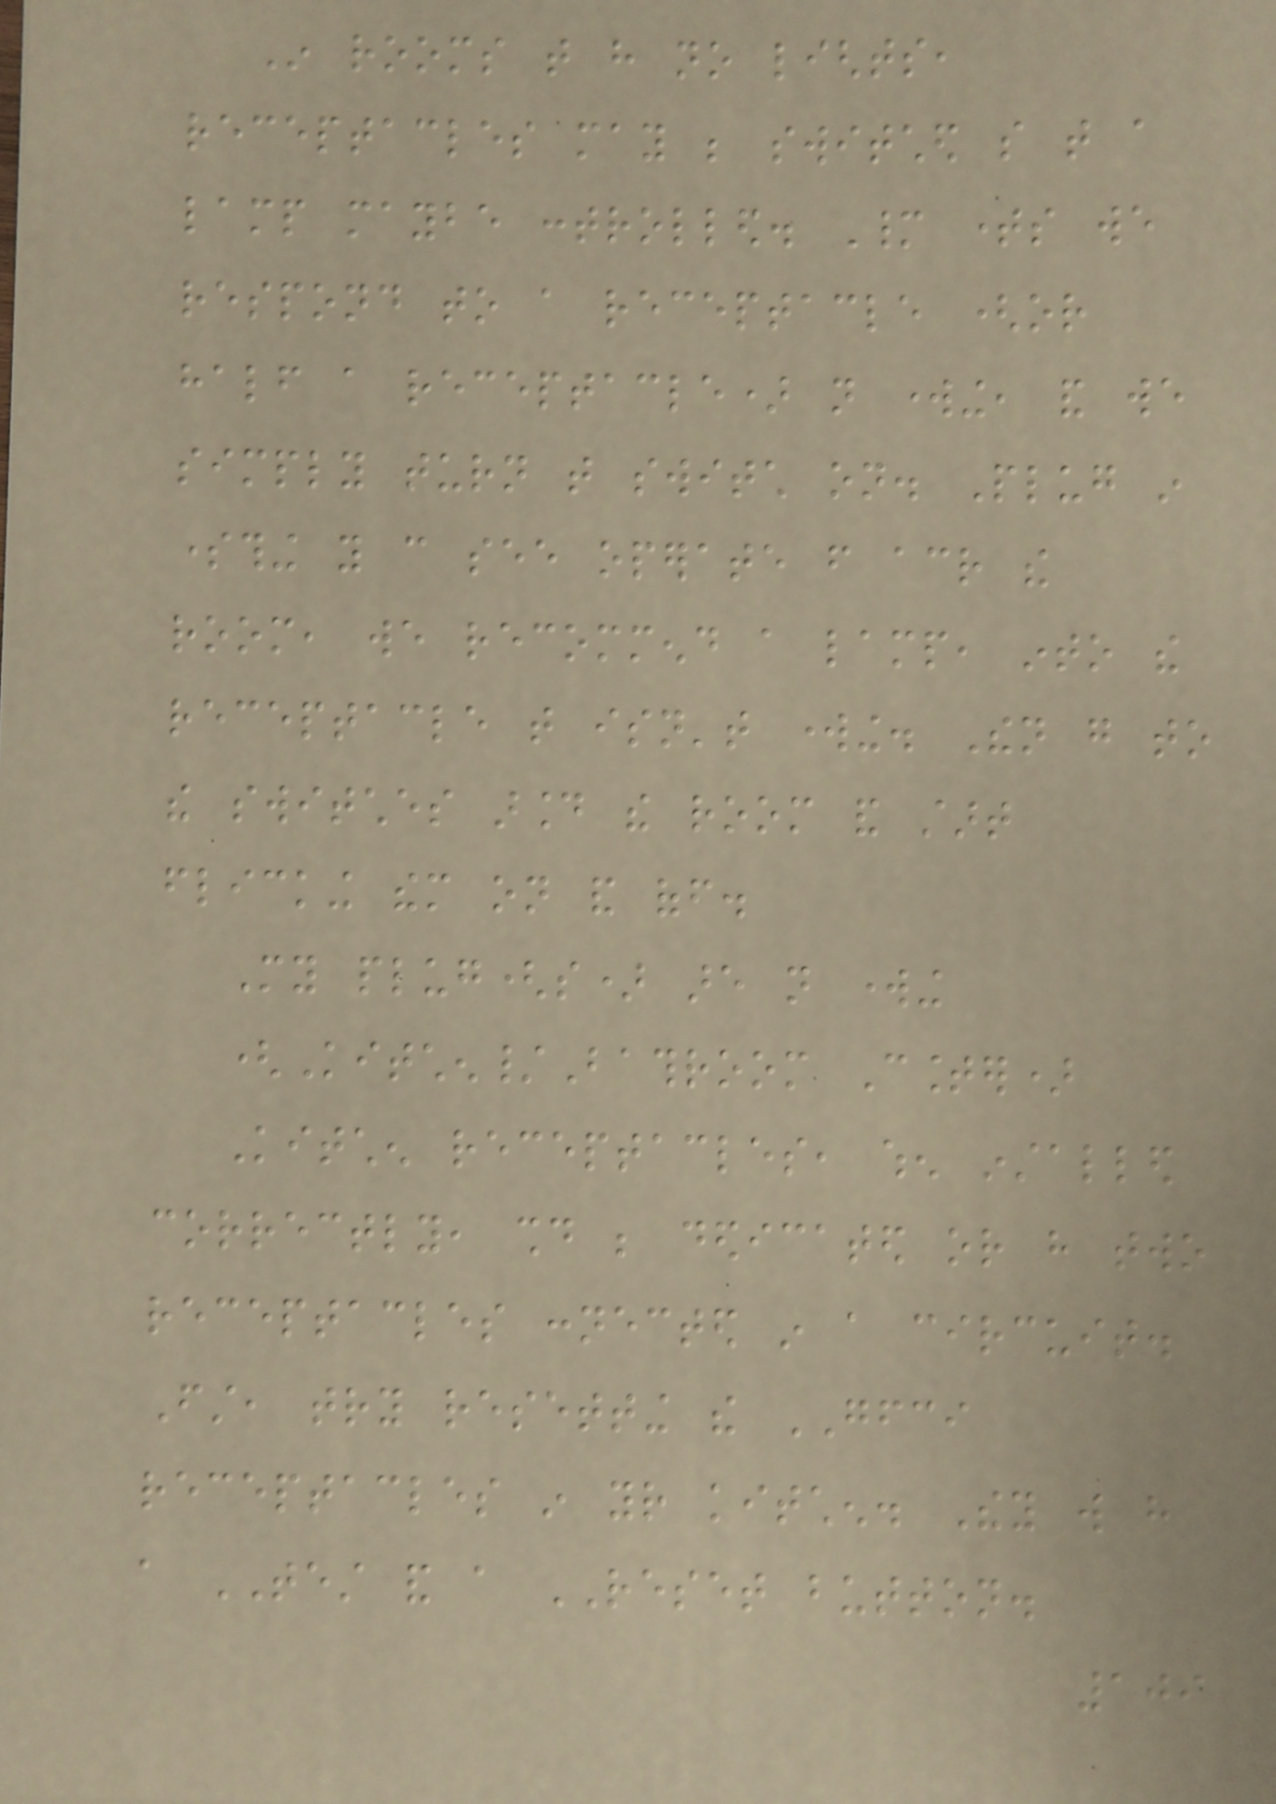In rooms that have no lights,
receptacles may be switched so that a
lamp maybe controlled. Many times we
respond to a receptacle (or
half a receptacle) not working, and we
simply turn that switch on. Plug in
something you can see operate from across the
room, we recommend a lamp, into the
receptacle that isn't working. Then go to
the switches around the room and start
flicking them on and off.
My plug(s) are not working
(Kitchen/Bathroom Counter)
Kitchen receptacles, when installed
correctly, should be dedicated or have two
receptacles connected in a circuit.
First, try resetting the GFCI
receptacles in your kitchen. They will have
a TEST and a RESET button.
109
